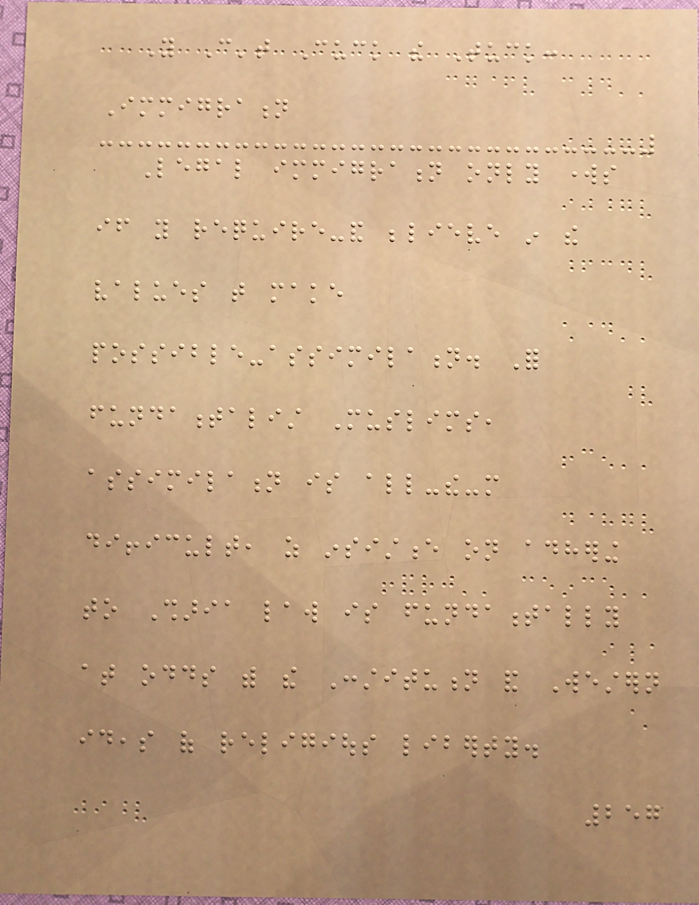You Can't Cuck the Tuck:
Immigration
Legal immigration only works
if you require-and believe in the
values that make
possible-assimilation. For
fundamentalist Muslims,
assimilation is all-the-more
difficult, as insistence on adhering
to Sharia law is fundamentally
at odds with the Constitution and Western
ideas of religious liberty.
257
